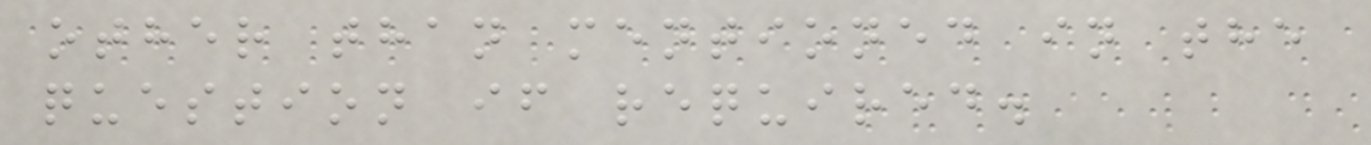other than mentioned in the
question if required.
